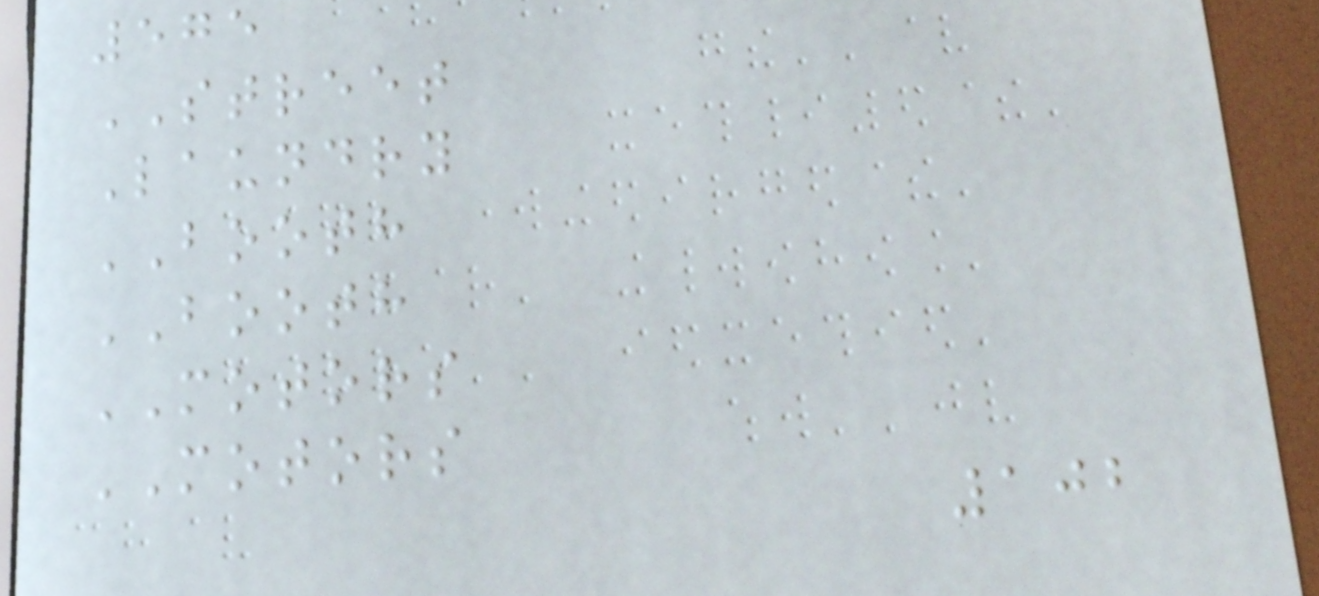575
STREET
Laundry
BOOTH
BOOTH
MOTORS
MOTORS
102
